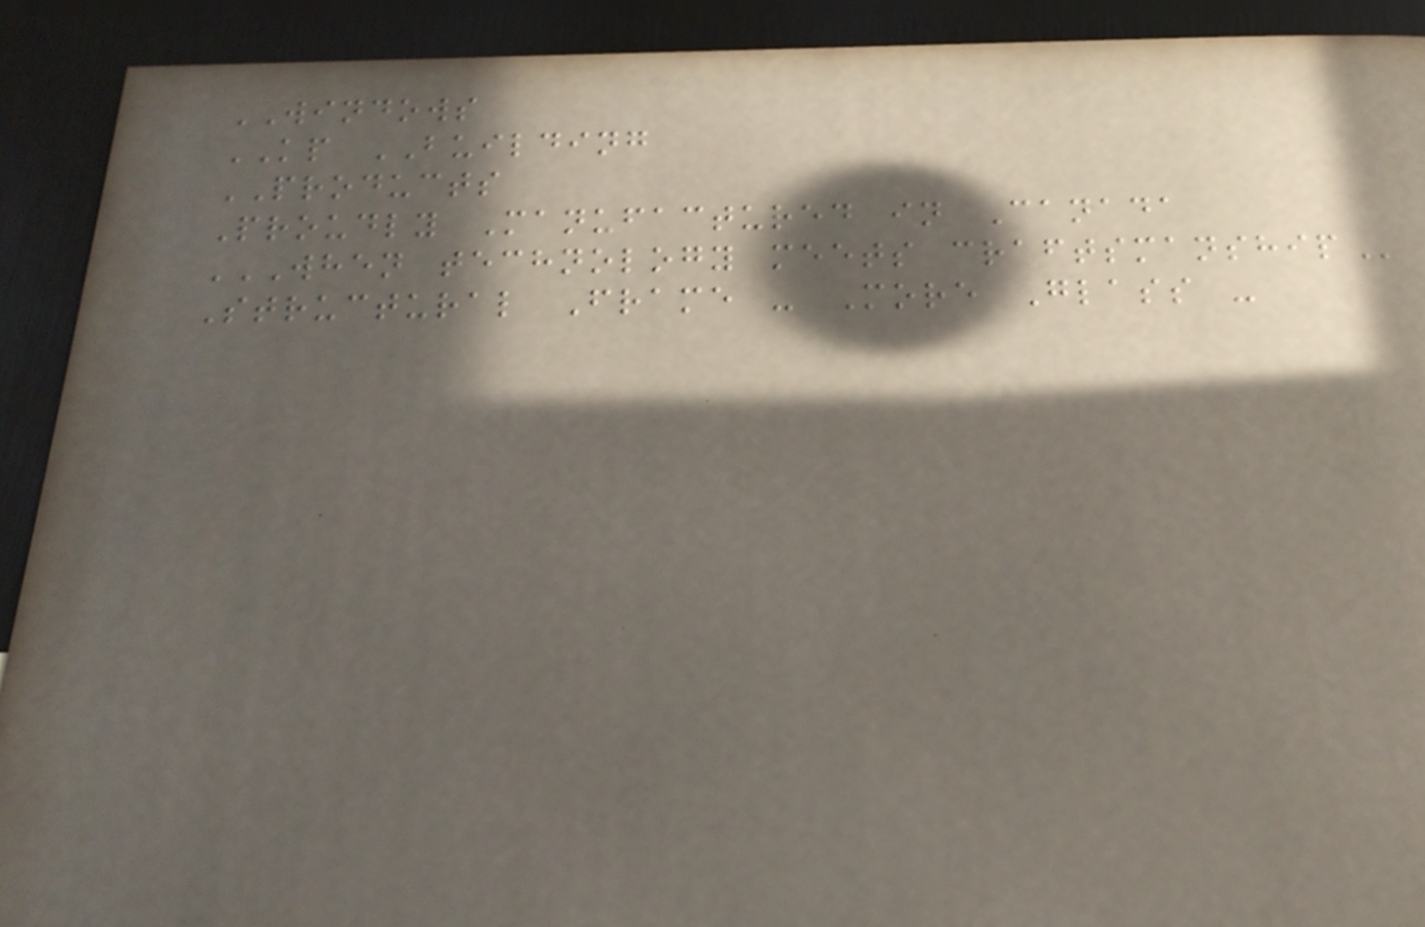WINDOWS
KP BUILDING
PRODUCTS
Proudly Manufactured in Canada
WHEN TECHNOLOGY MEETS CRAFTSMANSHIP
Structural Frame - More Glass -
